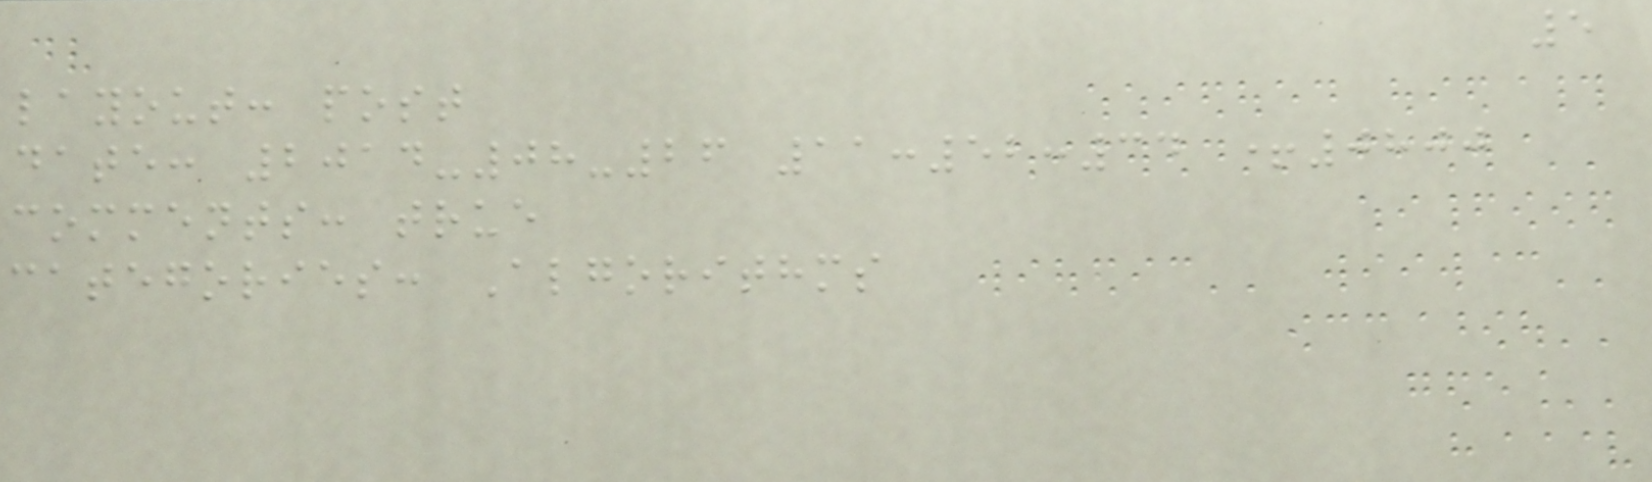5
layout: post
date: 2014-08-26 11:52:34 +0800
comments: true
categories: Algorithms
